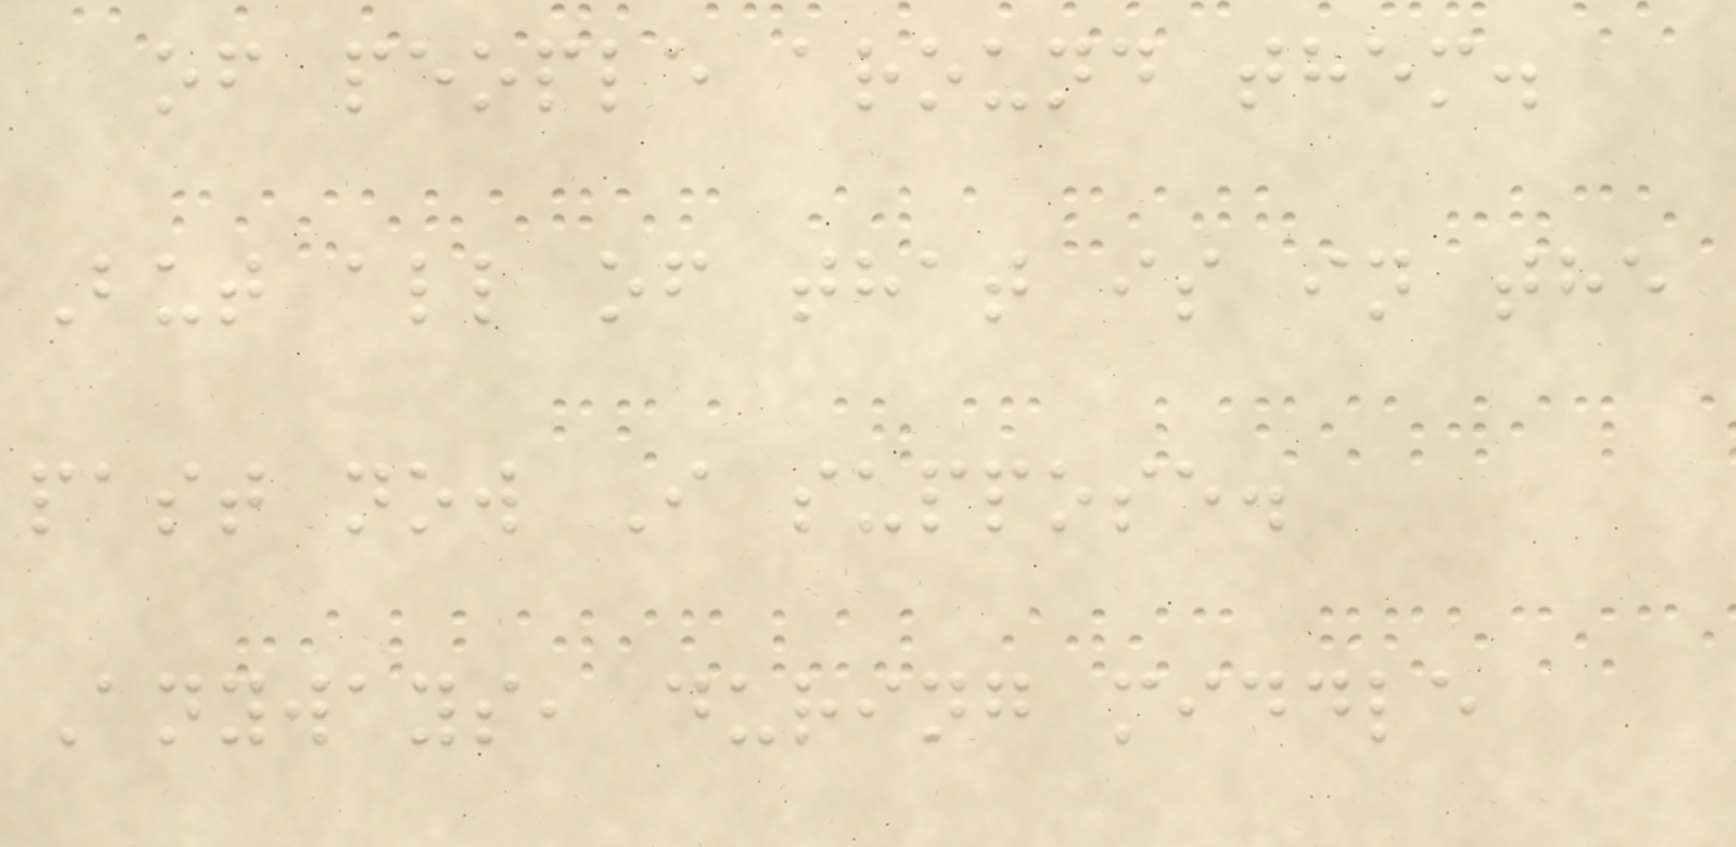of people around them.
But all of that is in the
past now I suppose.
Anyways, during middle
